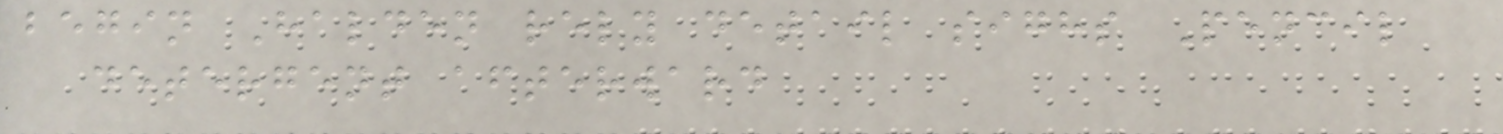begin Halden rely detail sighs Pencil
detergent afterward
